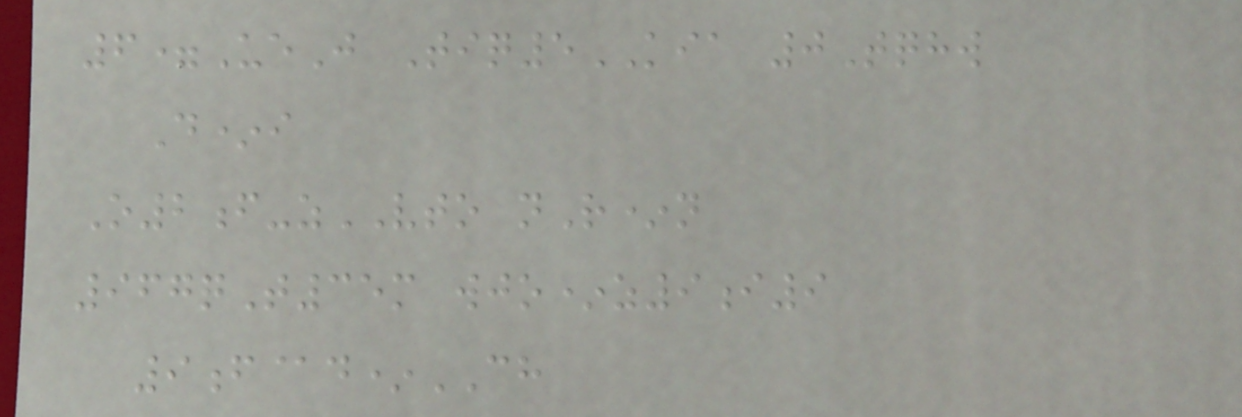6=UeJ Tiq5KIA 0Tqhw
D*i
O2f-zVTO nR*n
967qT35m wjo*z9i9
9f@d*CH
